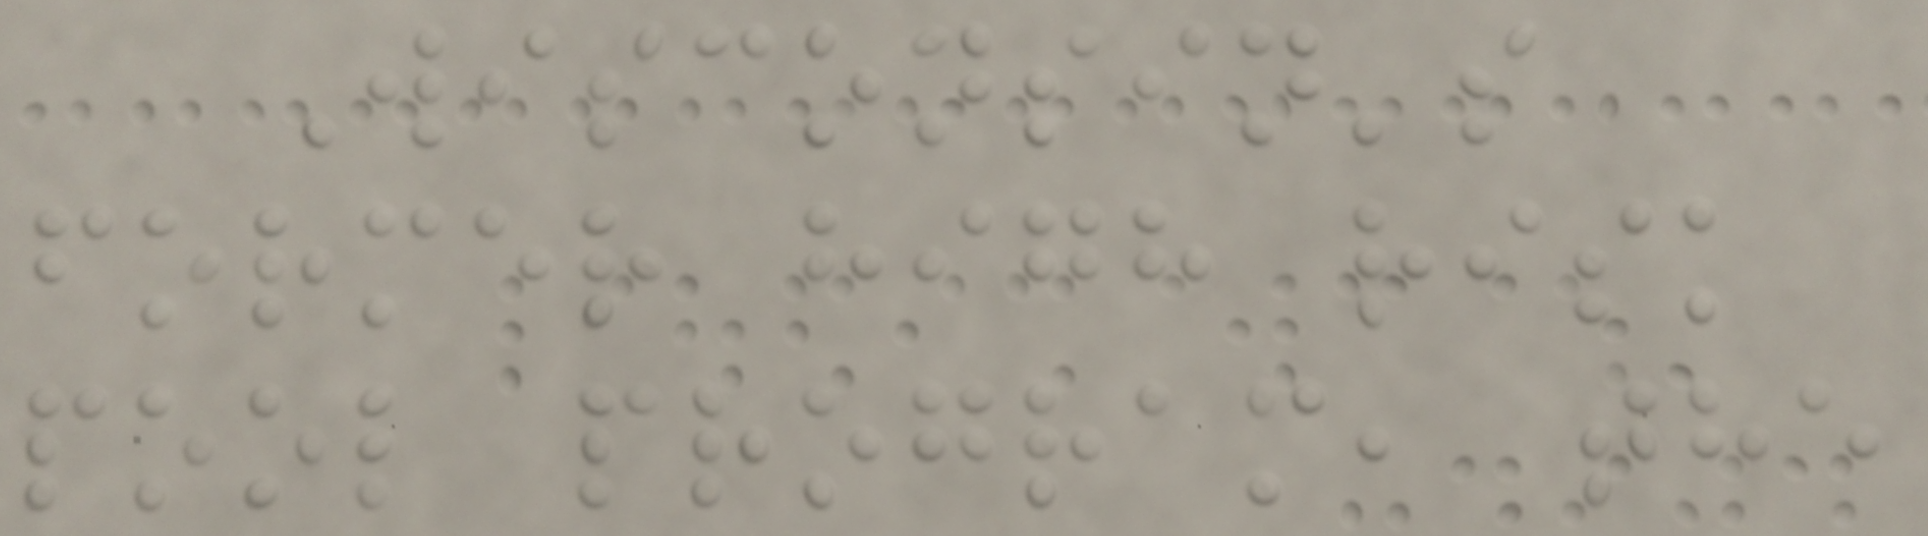Wisconsin's
former high risk
pool program, the
